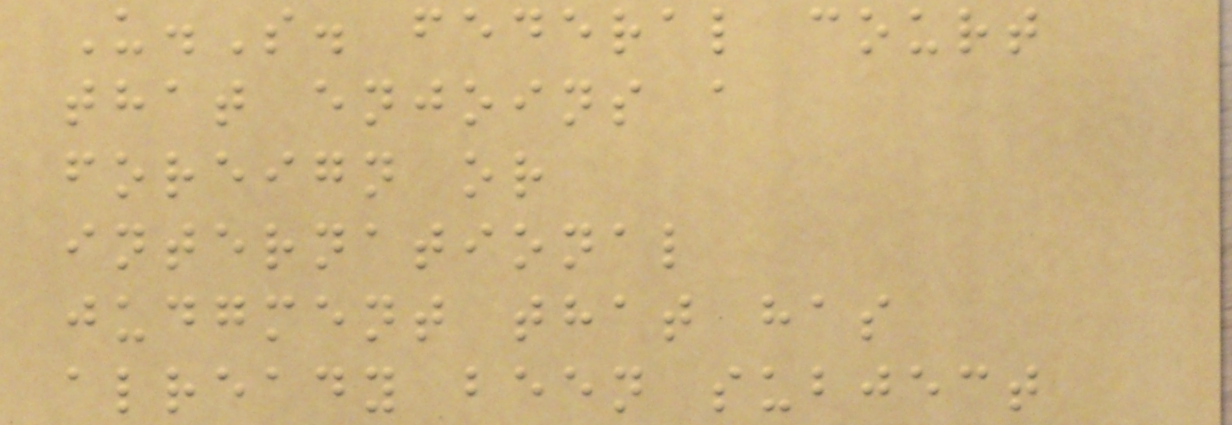U.S. federal court
that enjoins a
foreign or
international
judgment that has
already been subject
